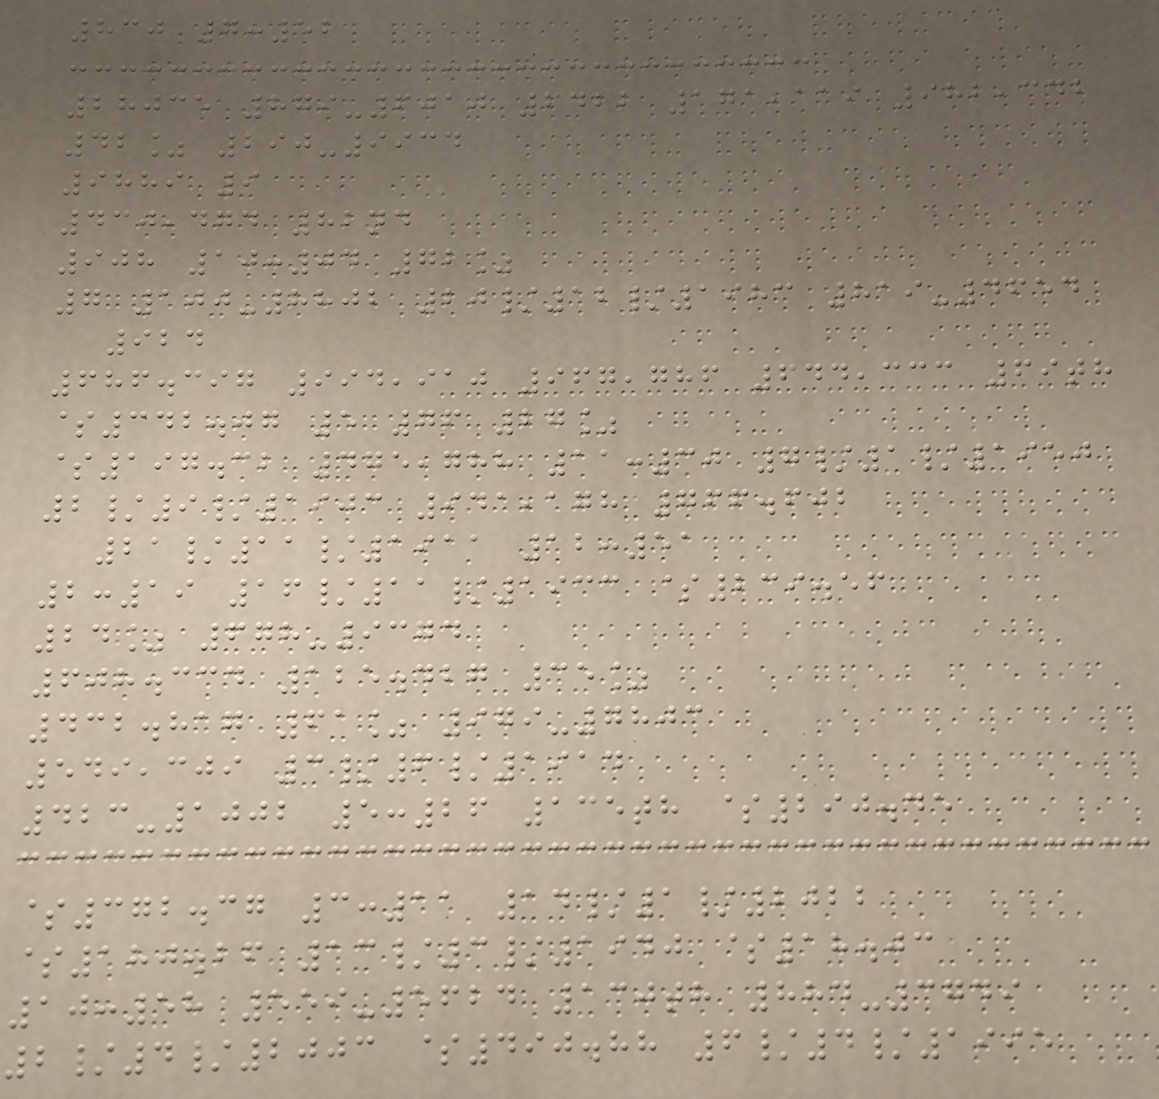830 7:52
28035 879-6010 6422 171,119 982,342
42% 290-9934
9889 9
430,474 82nd
908 10:04 72%
7 100-8802 20/12/1983 819-4654
924
686.397 994,910 967,786 644,333 69th
$342.07 5 76 27%
$197.32 475,788 11:30 7/1/1950
2/9/1903 941,178 766.602
21/11/1911 12:51
2:19 16/11/1933 $239.56
24% 678-9374
608.334 125.427 35%
432.817 61% 979-7803
549,309 3/6/1914
423-1002 5:26 135th $290.45
$372.37 3:11 14/1/2022
$180.26 13/3/1940 $18.03
10:58 559-5624 130th 884-3749
2/4/2003 $490.88 6/4/1995
